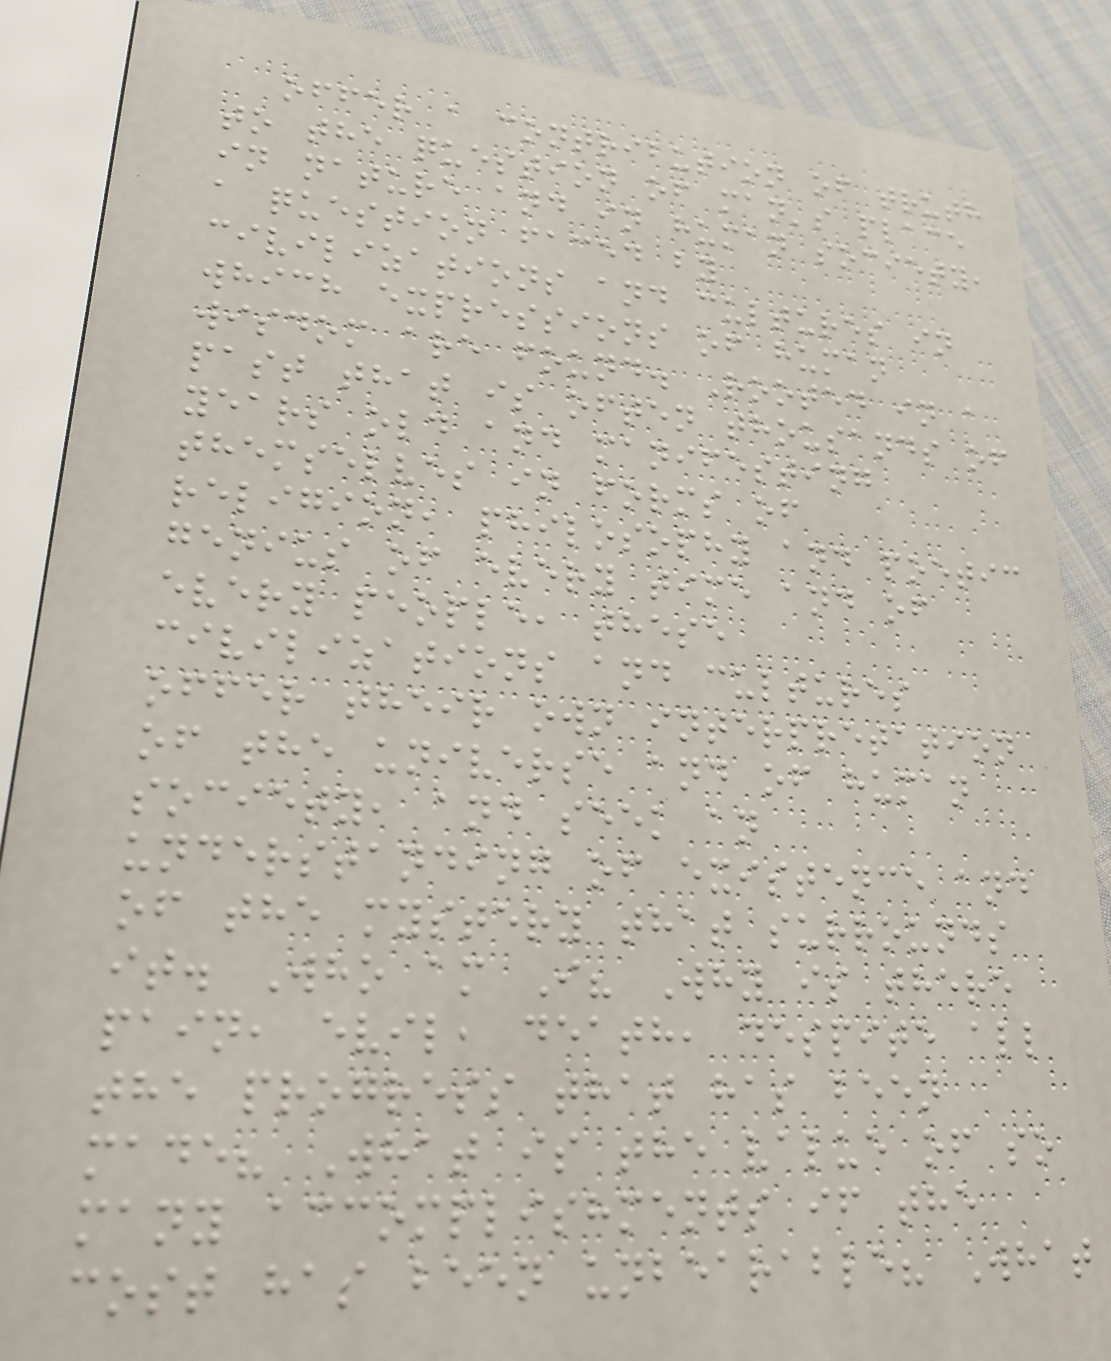offer a contribution of truth
to the question of man's place
in nature and in human society,
a question faced by
civilizations and cultures in
which expressions of human
wisdom are found. Rooted in a
past that is often thousands of
years old and manifesting
themselves in forms of
religion, philosophy and poetic
genius of every time and of
every people, these
civilizations and cultures
offer their own interpretation
of the universe and of human
society, and seek an
understanding of existence and
of the mystery that surrounds
it. Who am I? Why is there
pain, evil, death, despite all
the progress that has been
made? What is the value of so
many accomplishments if the
cost has been unbearable? What
